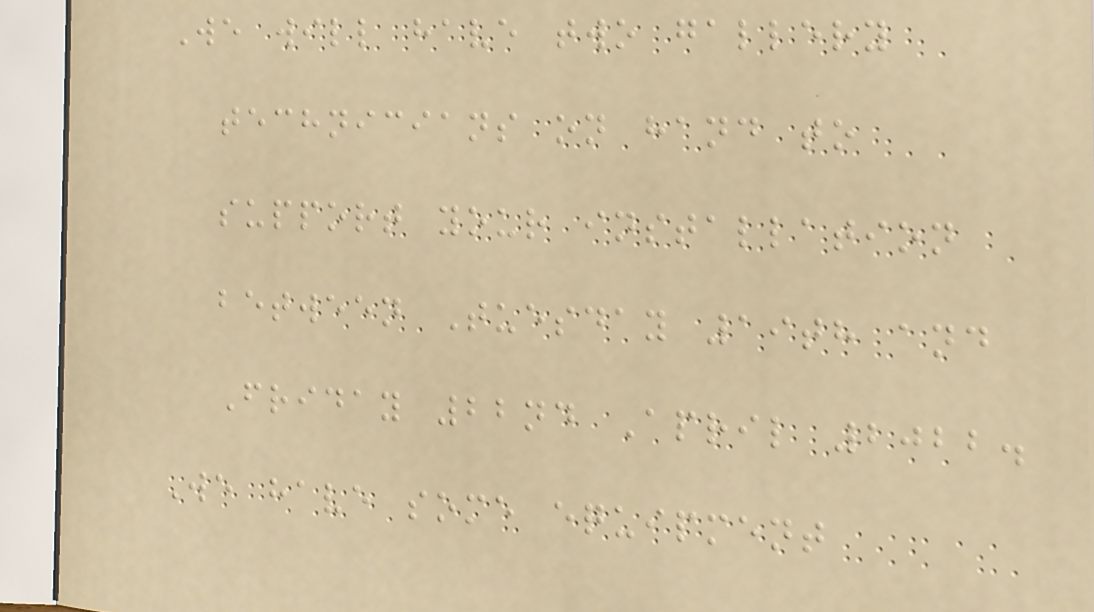We will have two gallery
technicians on hand to
support your installation
between Tuesday 19th and
Friday 22nd April 2022.
We have some equipment
